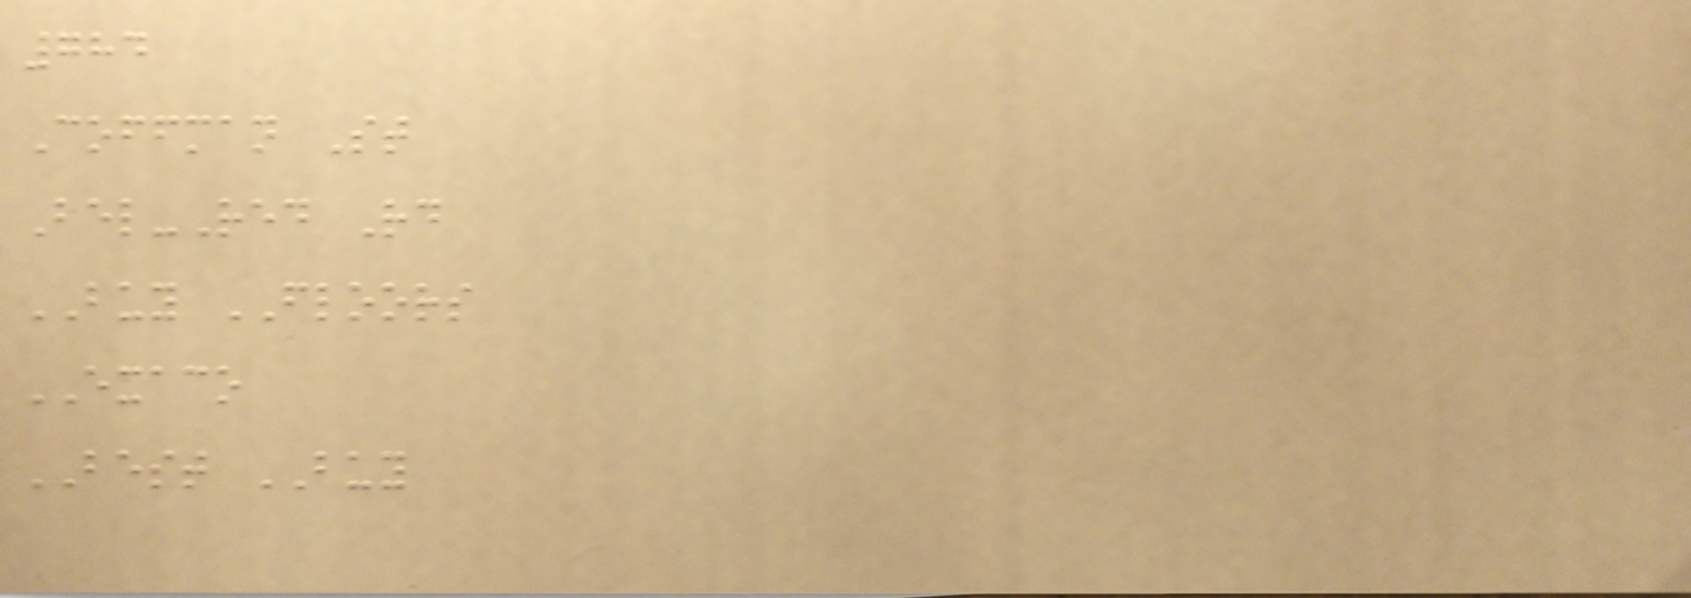784
Coffman St
Bel-Red Rd
BUY FLOORS
EXACO
BEST BUY
